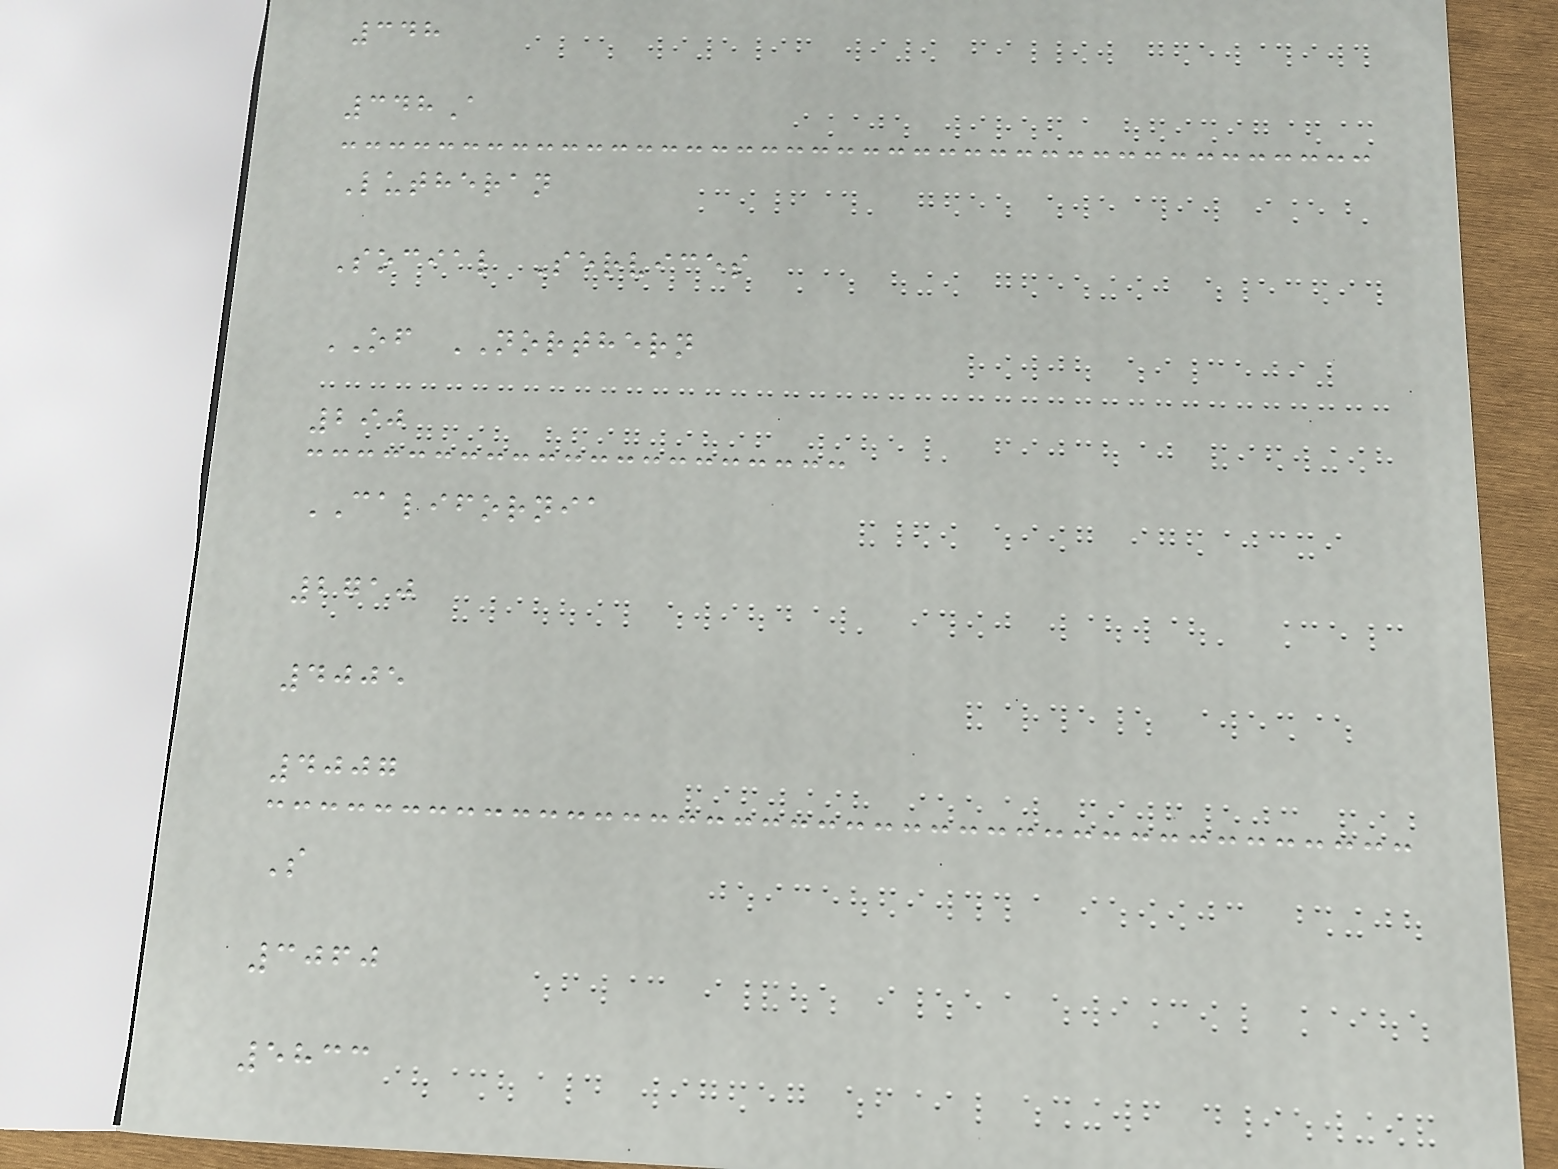348
348A
Lutheran
Social Services
OF NORTHERN
290
CALIFORNIA
2710
4005
4007
S
3060
5833
